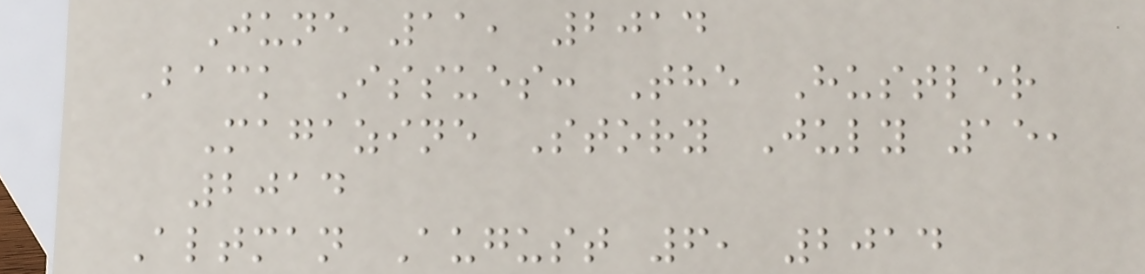June 11, 2014
Back Issues: The Hustler
Magazine Story July 15,
2014
Altman August 6, 2014
